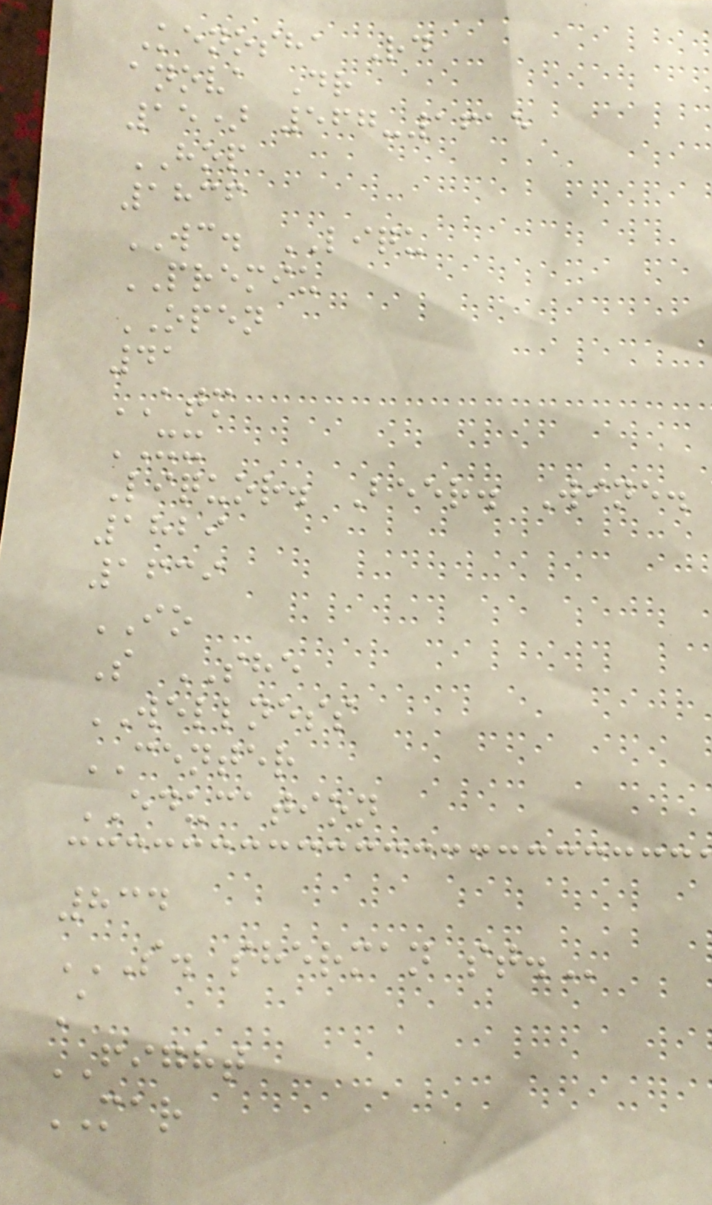Kenosha Rd
anova Dr
15) 567-1615
HOP
1836
WC. LIQU
PREMIU
OPEN
41
ATM
XX
Liquor. Beer. Wine.
1829
1639
IO
S SHE
WELLNESS
CENTER
EDUCATION
834
S. SHERMAN ST.
A
FIGHT
MAR
